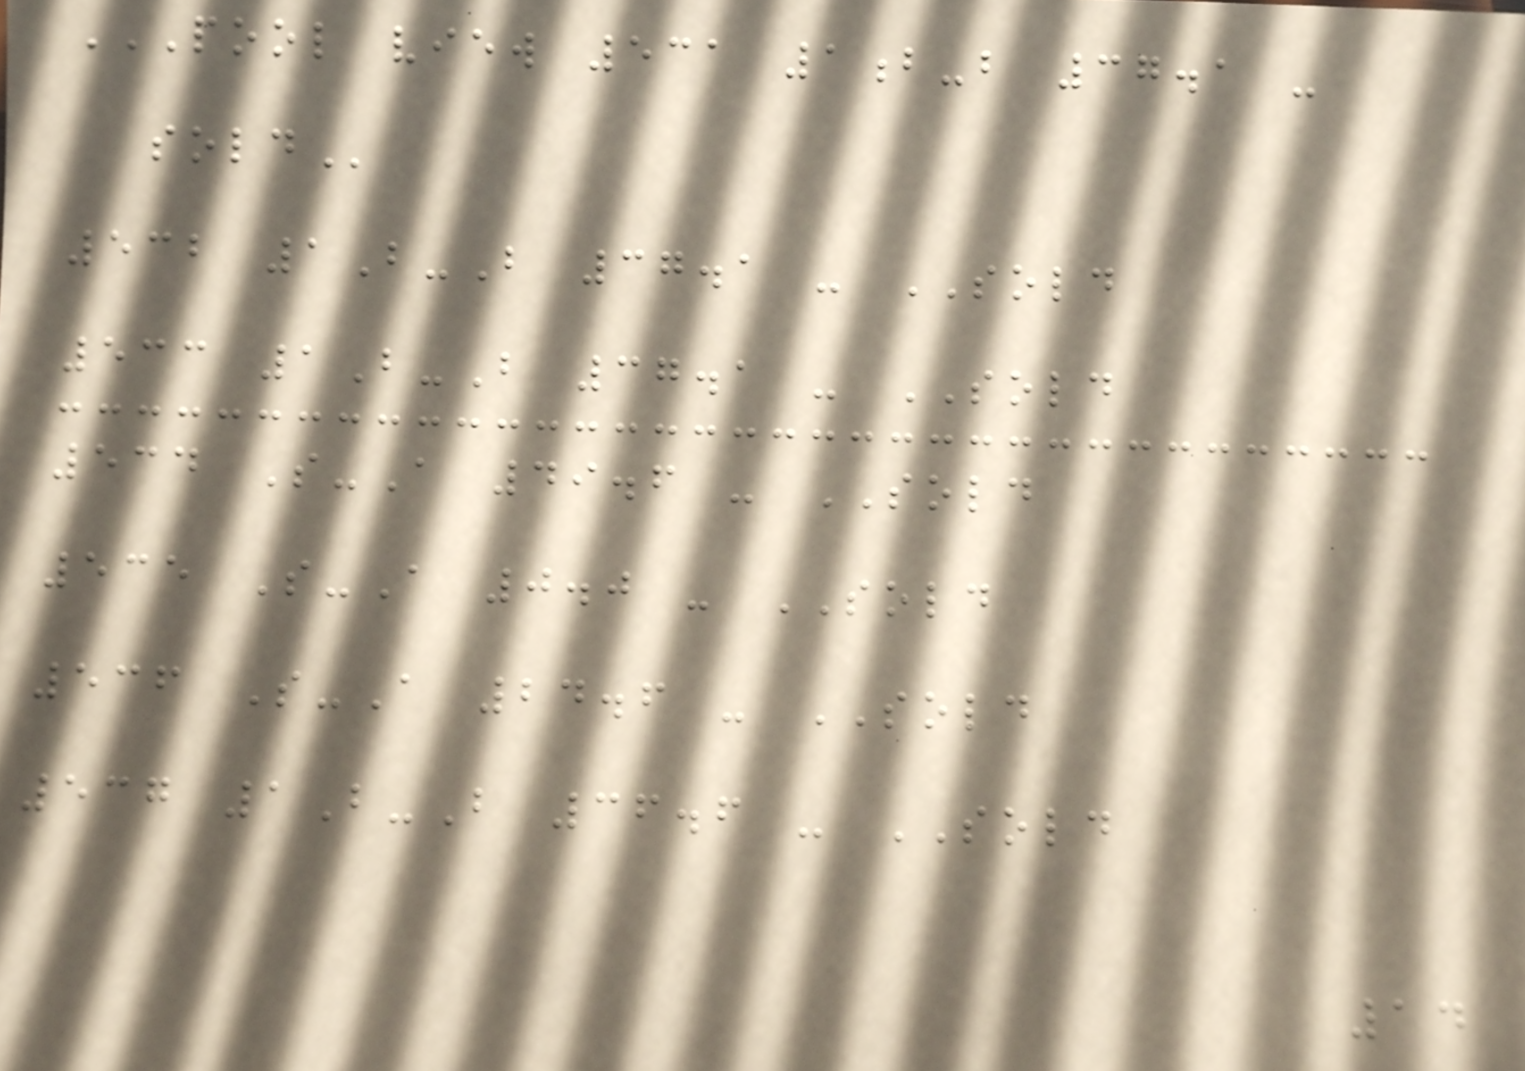POOL VIEW 531 1B-B 37.1 -
SOLD
532 1B-B 37.1 - SOLD
533 1B-B 37.1 - SOLD
534 S-A 49.6 - SOLD
535 S-A 0.0 - SOLD
536 S-A 24.6 - SOLD
537 1B-B 36.6 - SOLD
14
